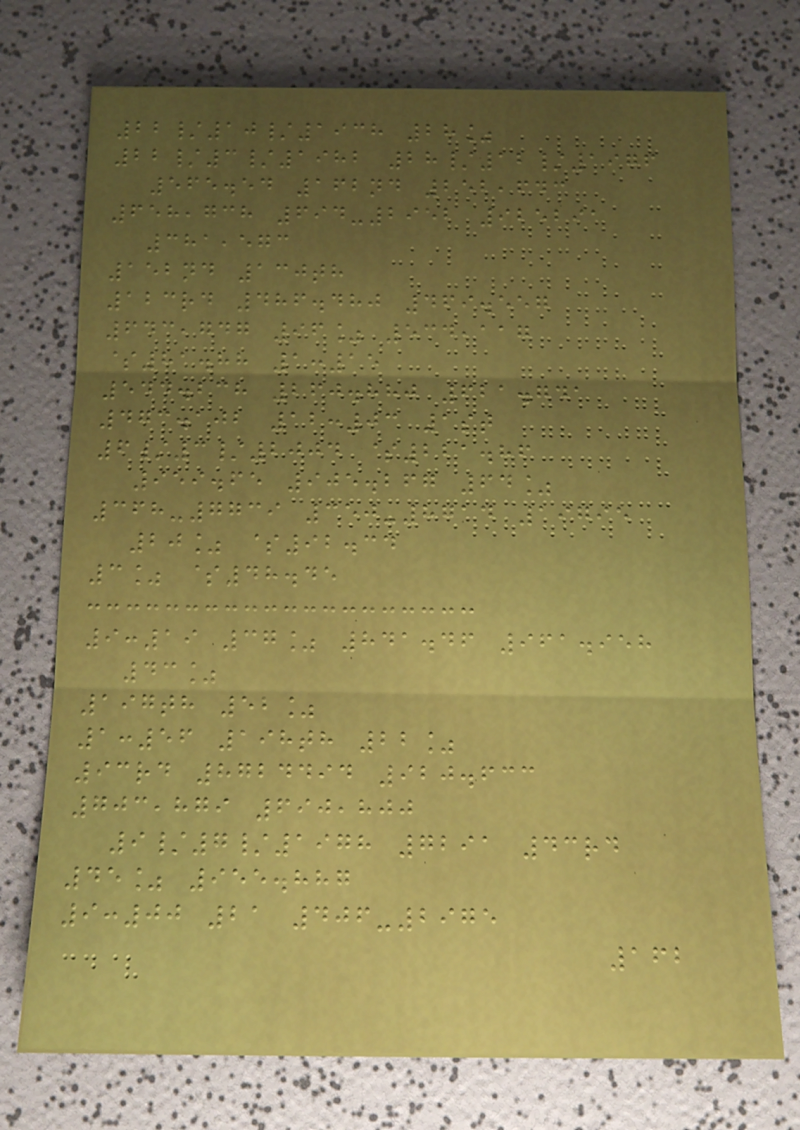22/10/1938 28%
22/3/1982 28/12/1976
565.54 162nd 252,643
658,738 694-2952 925291
381,573
152nd 130th
123rd 486.480 469.557
643,747 96% 534,117
$81.88 1:15
544.238 260.880 621.741
473.102 12:03 1st
6/3/2004 $221.86
959.65 905.267 64%
368-7739 350-8714 19795
20% $92.34
3% $48.45
9:19 37% 841.46 961.958
43%
197th 52%
1:56 198th 22%
93rd 8724494 920.633
703,879 690,800
9/7/1978 7291 43rd
45% 955.887
9:00 21 406-2975
162
